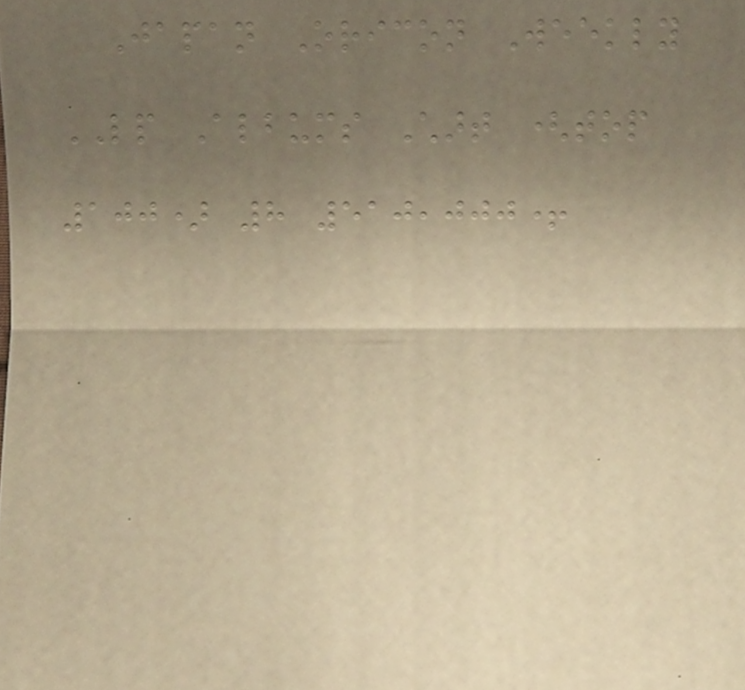Japan Oricon Weekly
LP Albums Chart (top
100) 8 510,000+
